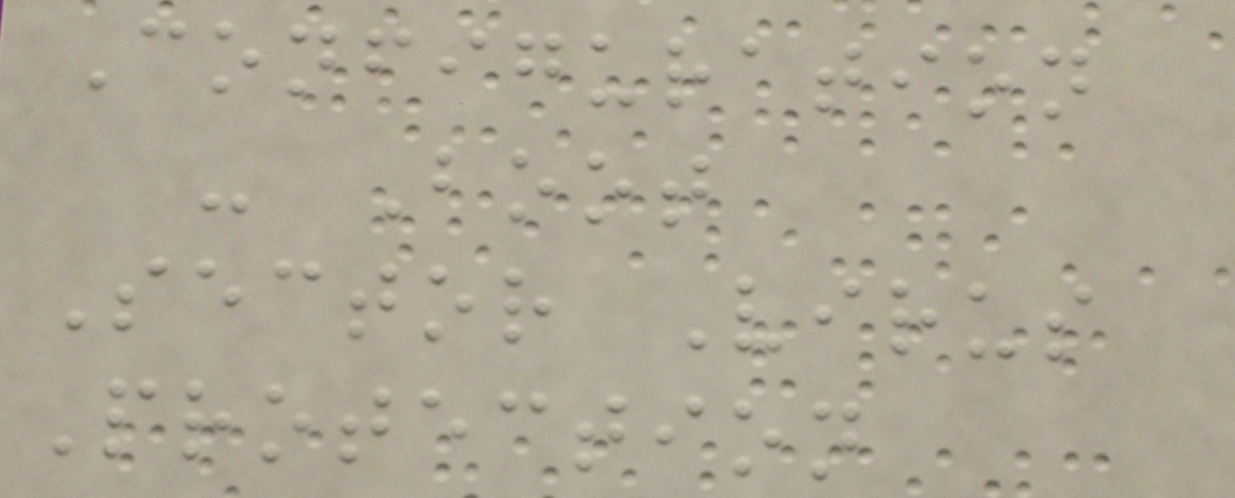Configuration
- Boot
Sector Virus
Protection
